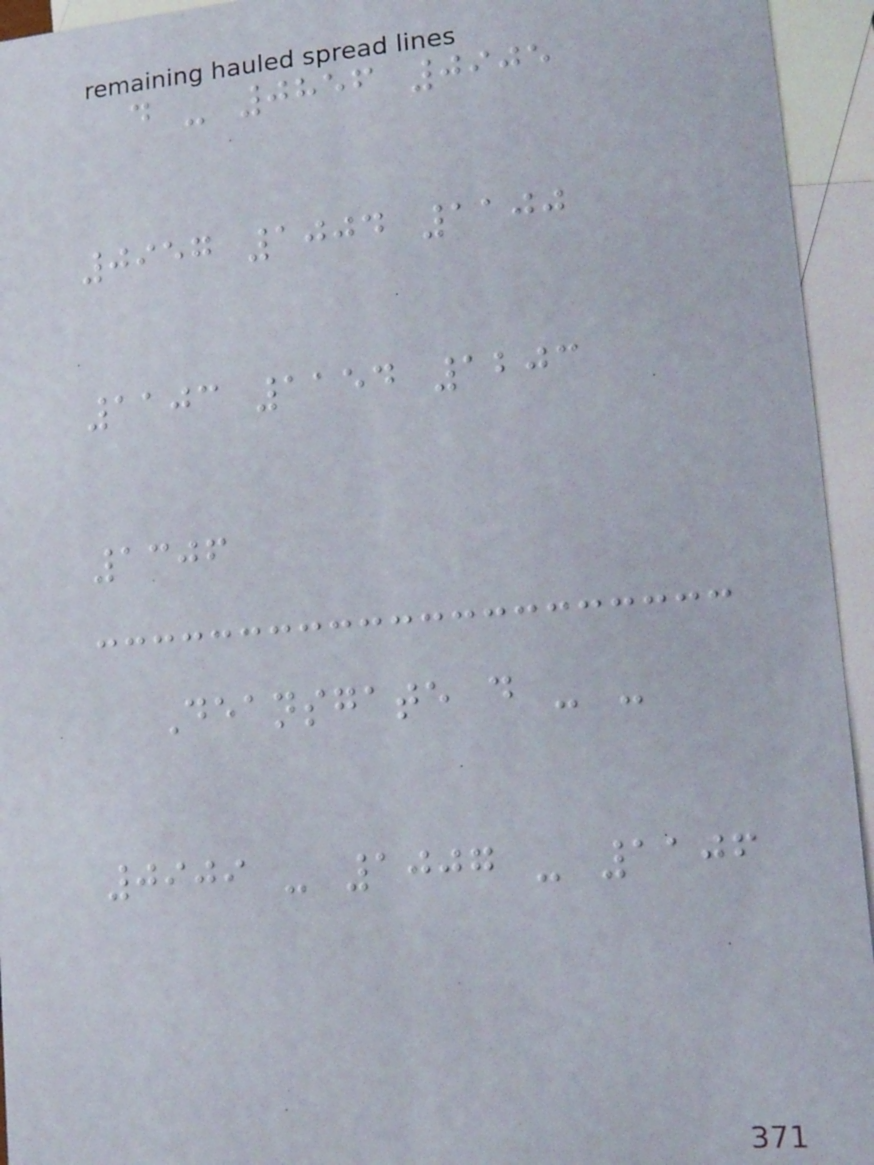d - 0856 0905
0957 1004 1100
1103 1154 1203
1306
Deansgate d - -
0909 - 1007 - 1106
